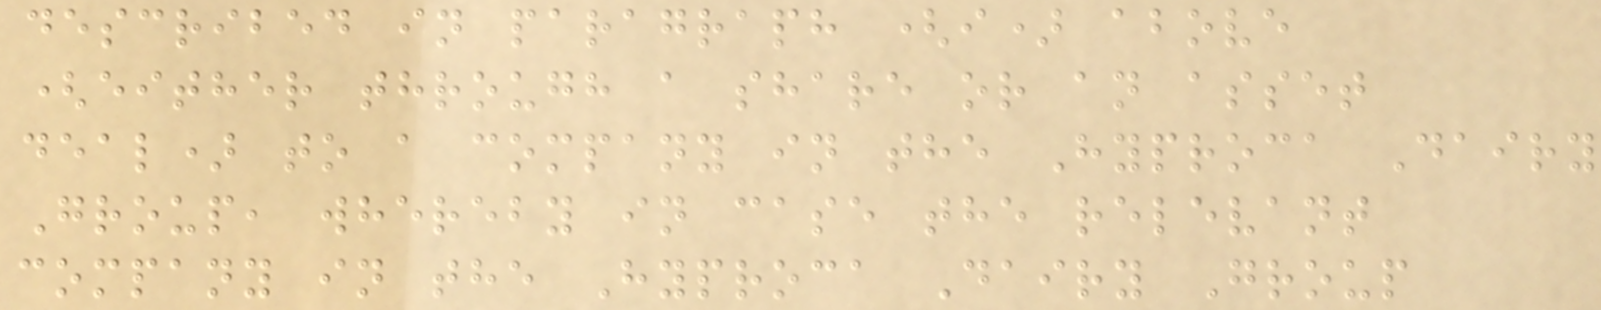described in paragraph (i) above
(either through a share or an asset
deal) to a company in the Hyproca Dairy
Group, whereby in case the relevant
company in the Hyproca Dairy Group
